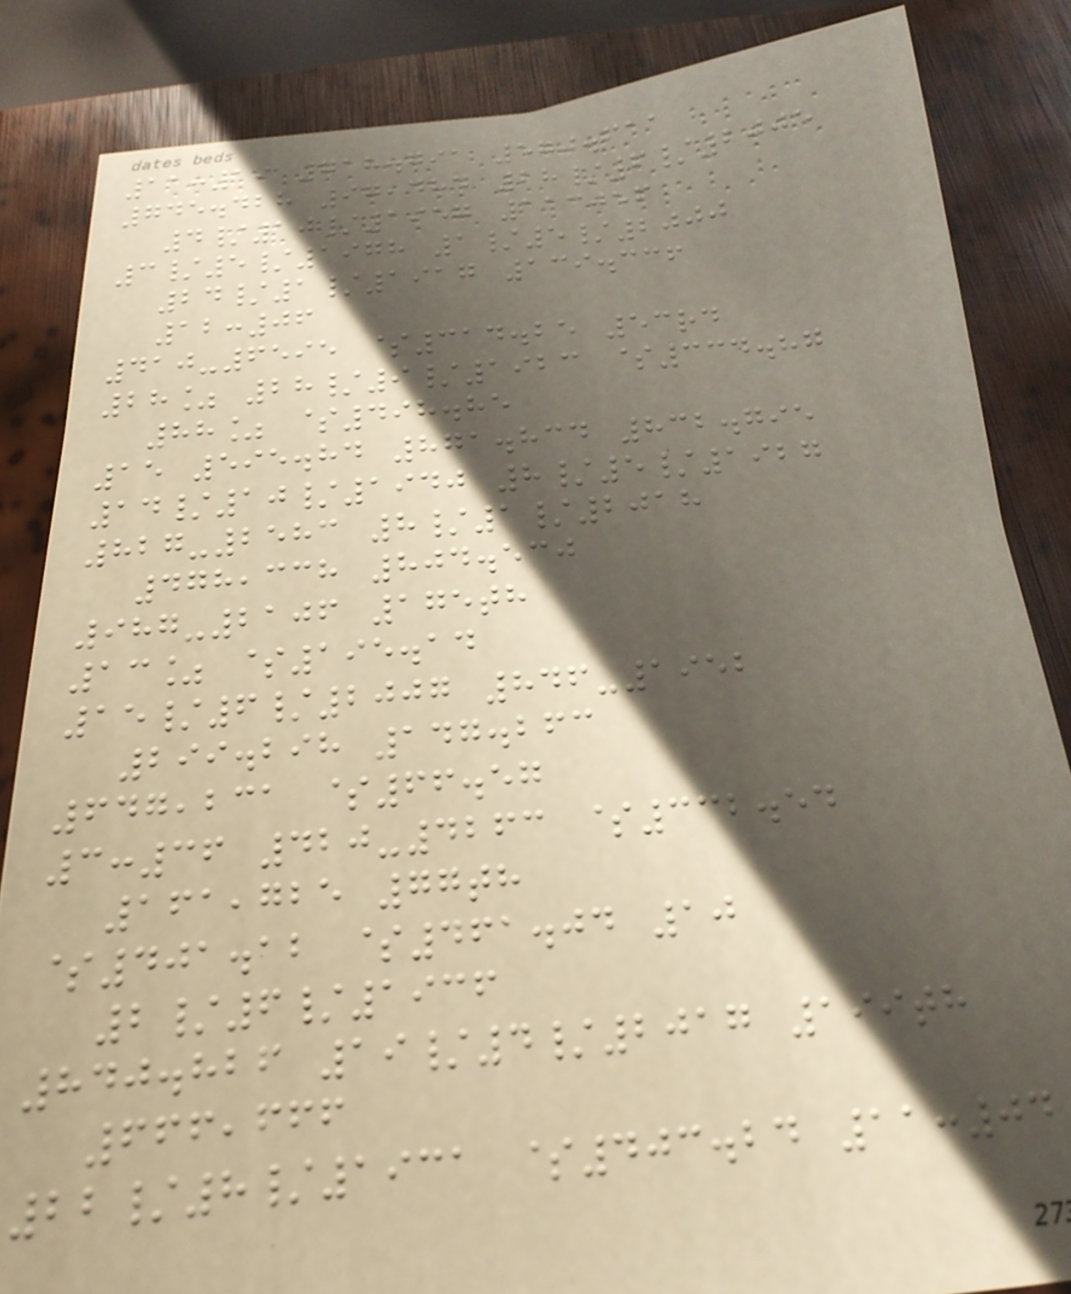11:19 718.791 570.611
745.428 97,484 28/6/2005
4/10/1957 113056
3/5/1978 1/5/2000
24/1/1917 139.336
12:06
410-6595 $314.25 53rd
28% 28/9/1923 $334.87
88% $498.85
15 595.84 871.834 832.795
14/10/1940 8/5/1927
827-2583 8/1/2018
478,338 804.530
987-2106 175th
13% $195.14
15/6/2007 846-1952
299.298 147.263
647,231 $66.57
3:36 420-4263 $332.54
161,725 77th
$401.12 $461.04 10
2/6/1936
840.826 19/4/2017 199th
666,666
22/8/1931 $403.24 11:04
